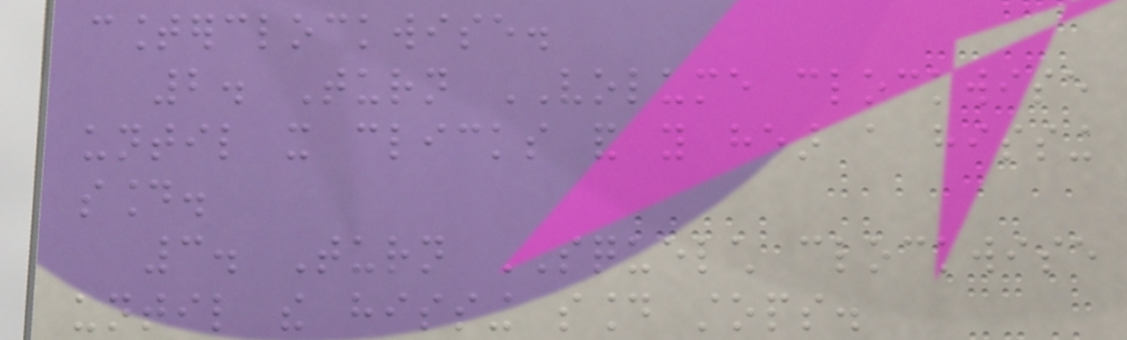counterclockwise.
2. Turn VOLUME clockwise
until it clicks and you hear a hissing
sound.
3. Turn SQUELCH clockwise
until the hissing sound stops.
